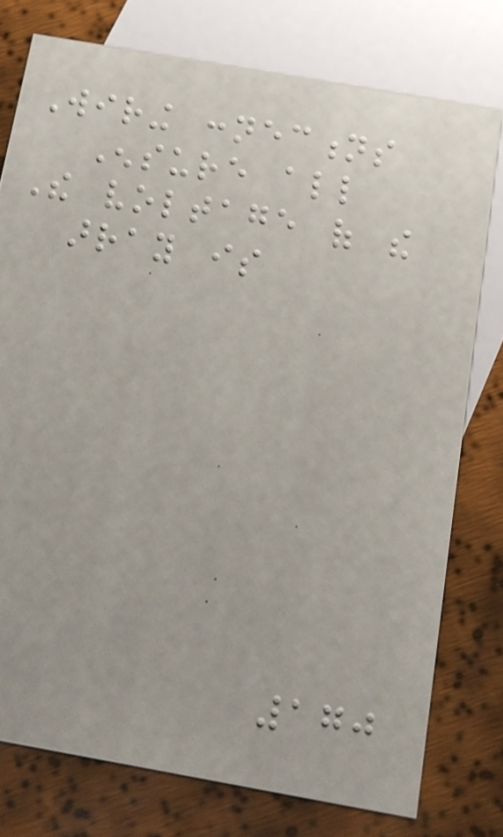Wiring connections
Ensure all
The voltage of the
array is
170
